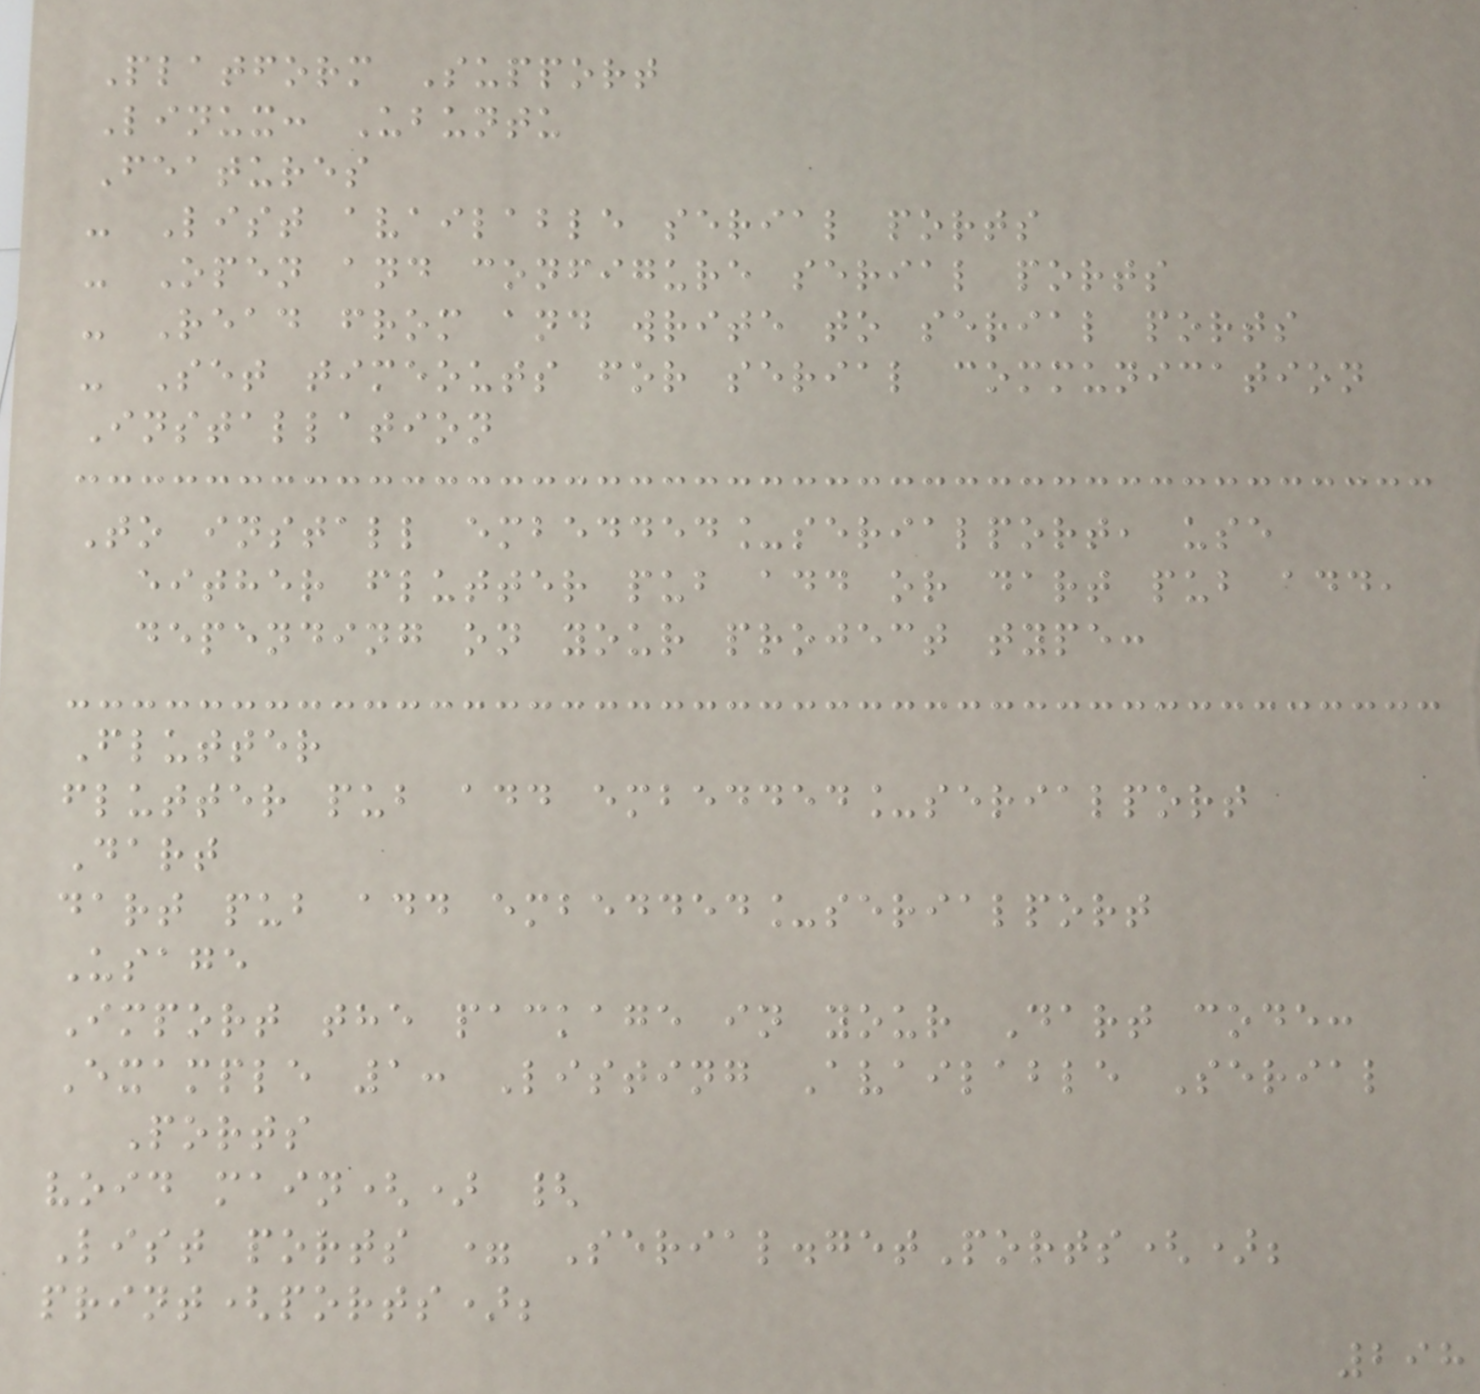Platform Support
Linux: Ubuntu
Features
- List available serial ports
- Open and configure serial ports
- Read from and write to serial ports
- Set timeouts for serial communication
Installation
To install embedded_serialport, use
either flutter pub add or dart pub add,
depending on your project type:
Flutter
flutter pub add embedded_serialport
Dart
dart pub add embedded_serialport
Usage
Import the package in your Dart code:
Example 1: Listing Available Serial
Ports
void main() {
List ports = Serial.getPorts();
print(ports);
298
